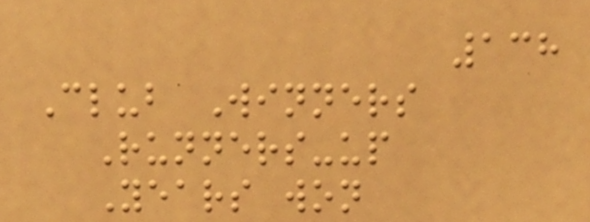138
Club Winners
Runners-up
Years won
